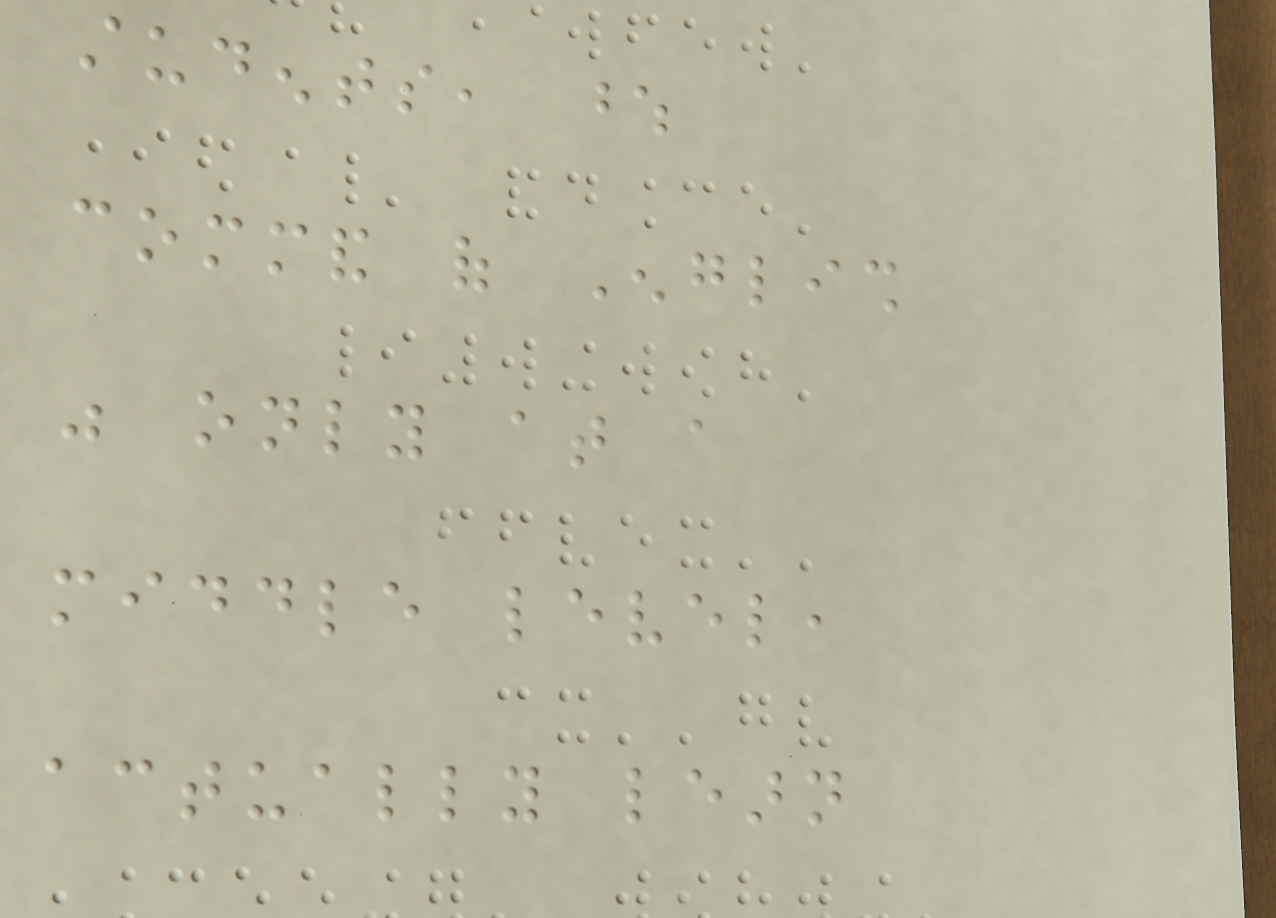students, whose
command of English
was only at a
middle level,
actually learn
